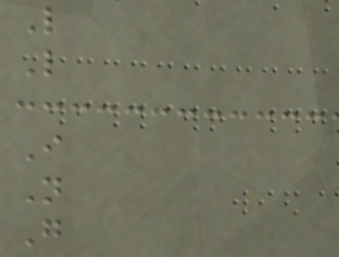L
L
I
N
G
